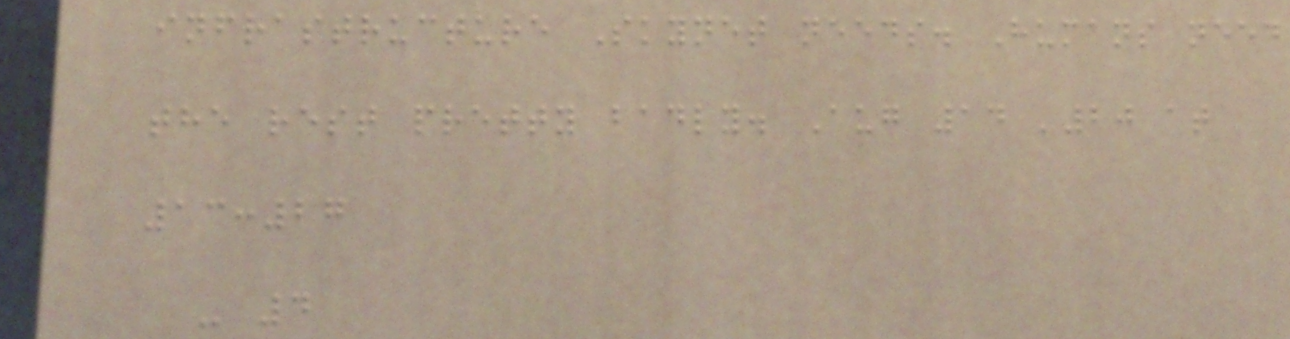infrastructure Skynet needs. Humans need
the rest pretty badly. Aug 14 '20 at
13:27
- 4
